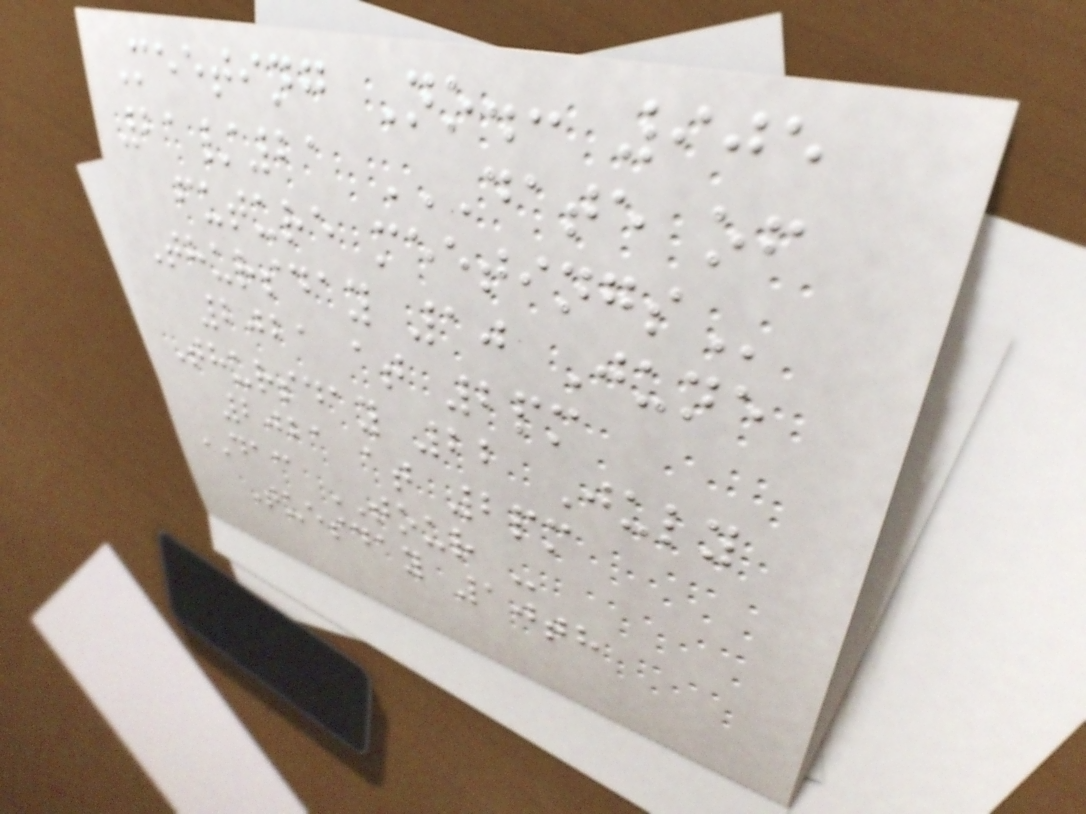Meeting No.: 905
21/21 DATE OF
FUTURE MEETINGS
Thursday 10 June
2021 at 2pm
Thursday 22 July
2021 at 2pm
DAC TOUR -
Tuesday 10th
